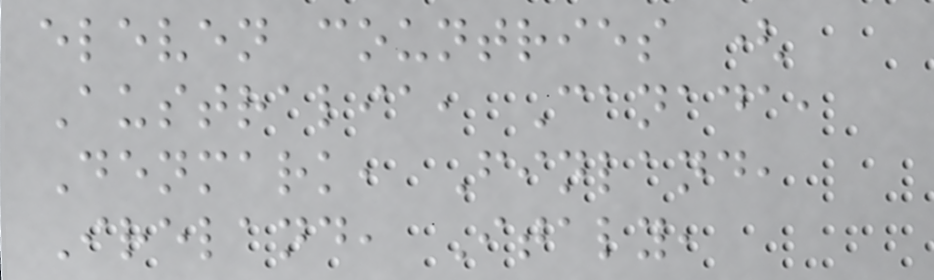eleven countries (
Australia, Canada,
Denmark, Finland,
Ireland, Italy,
